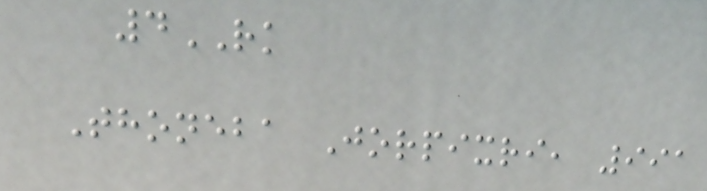4RK
Thoneba Jorpixri, 991
